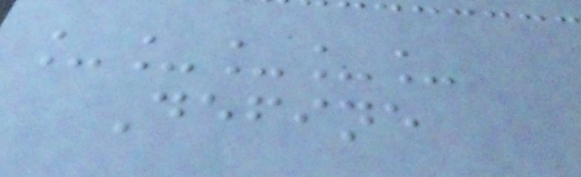_____
Define
